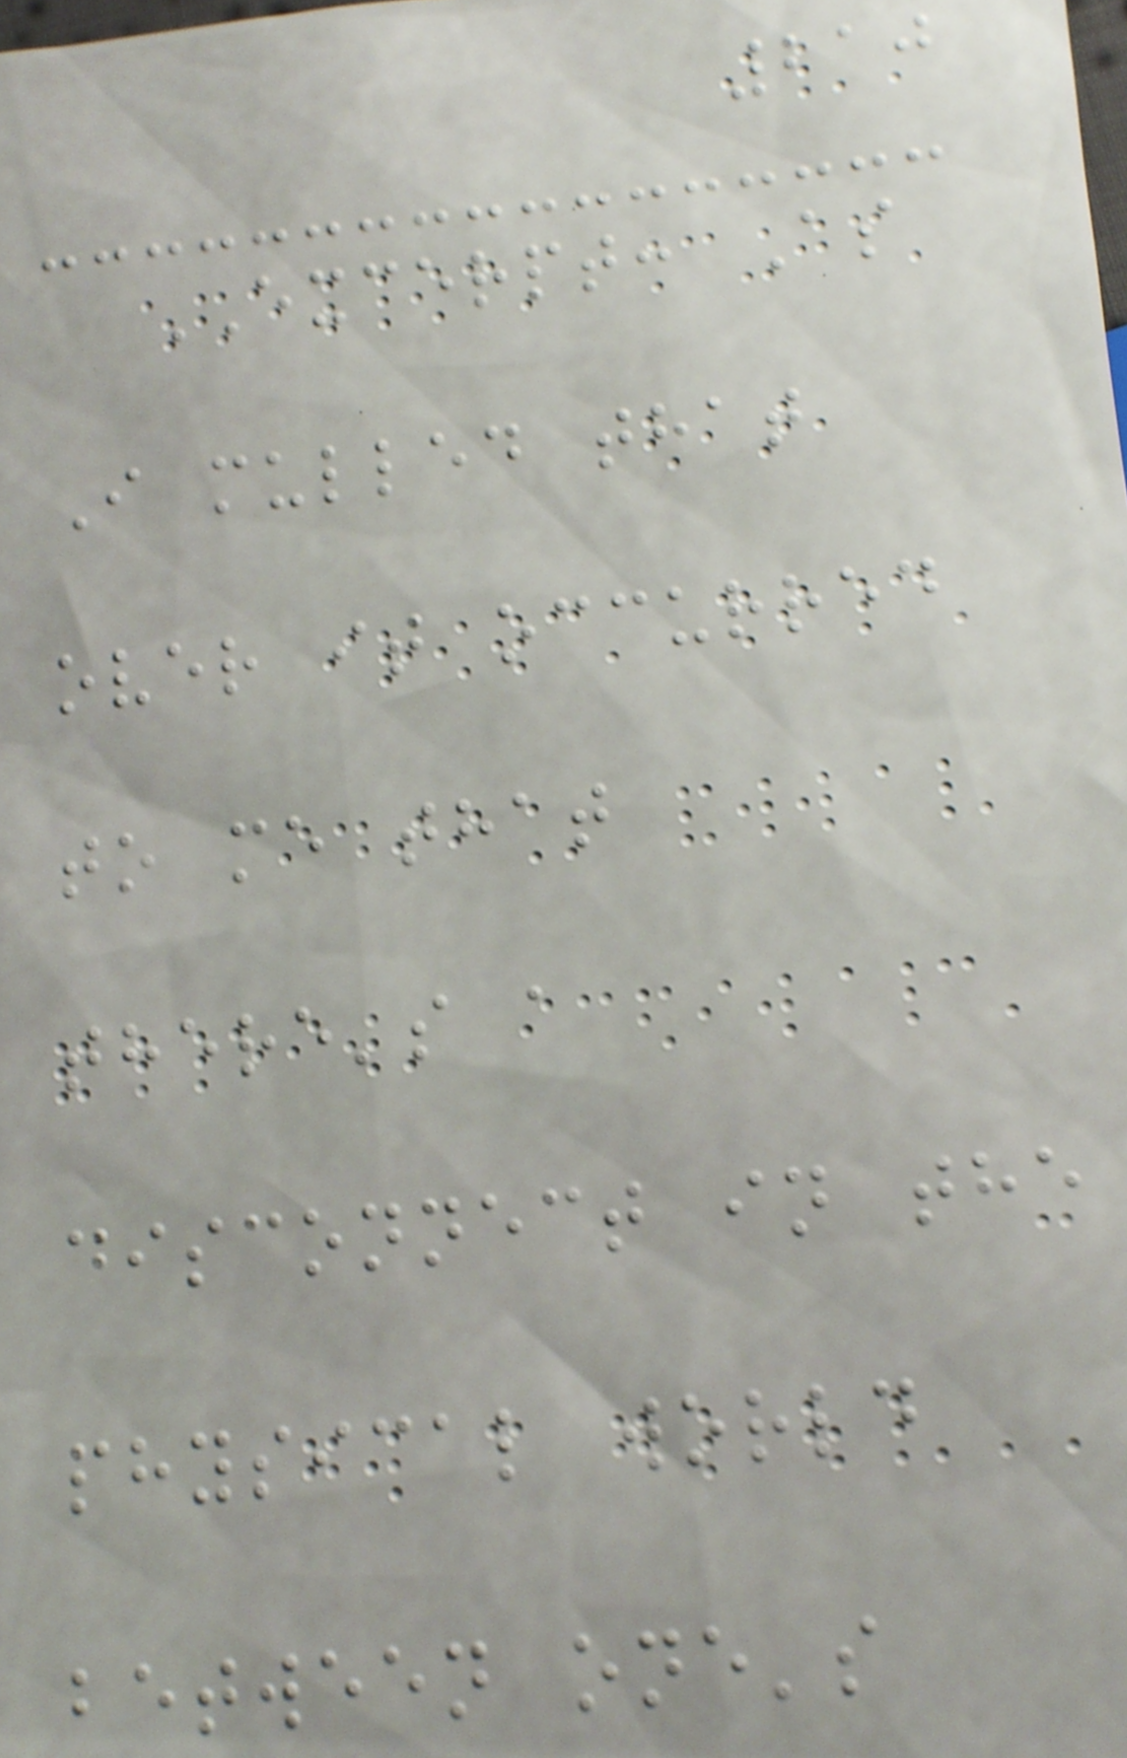210
EXCERPT: As
I mulled that
over it occurred
to me that
there's a
disconnect in the
physical world
between one's
